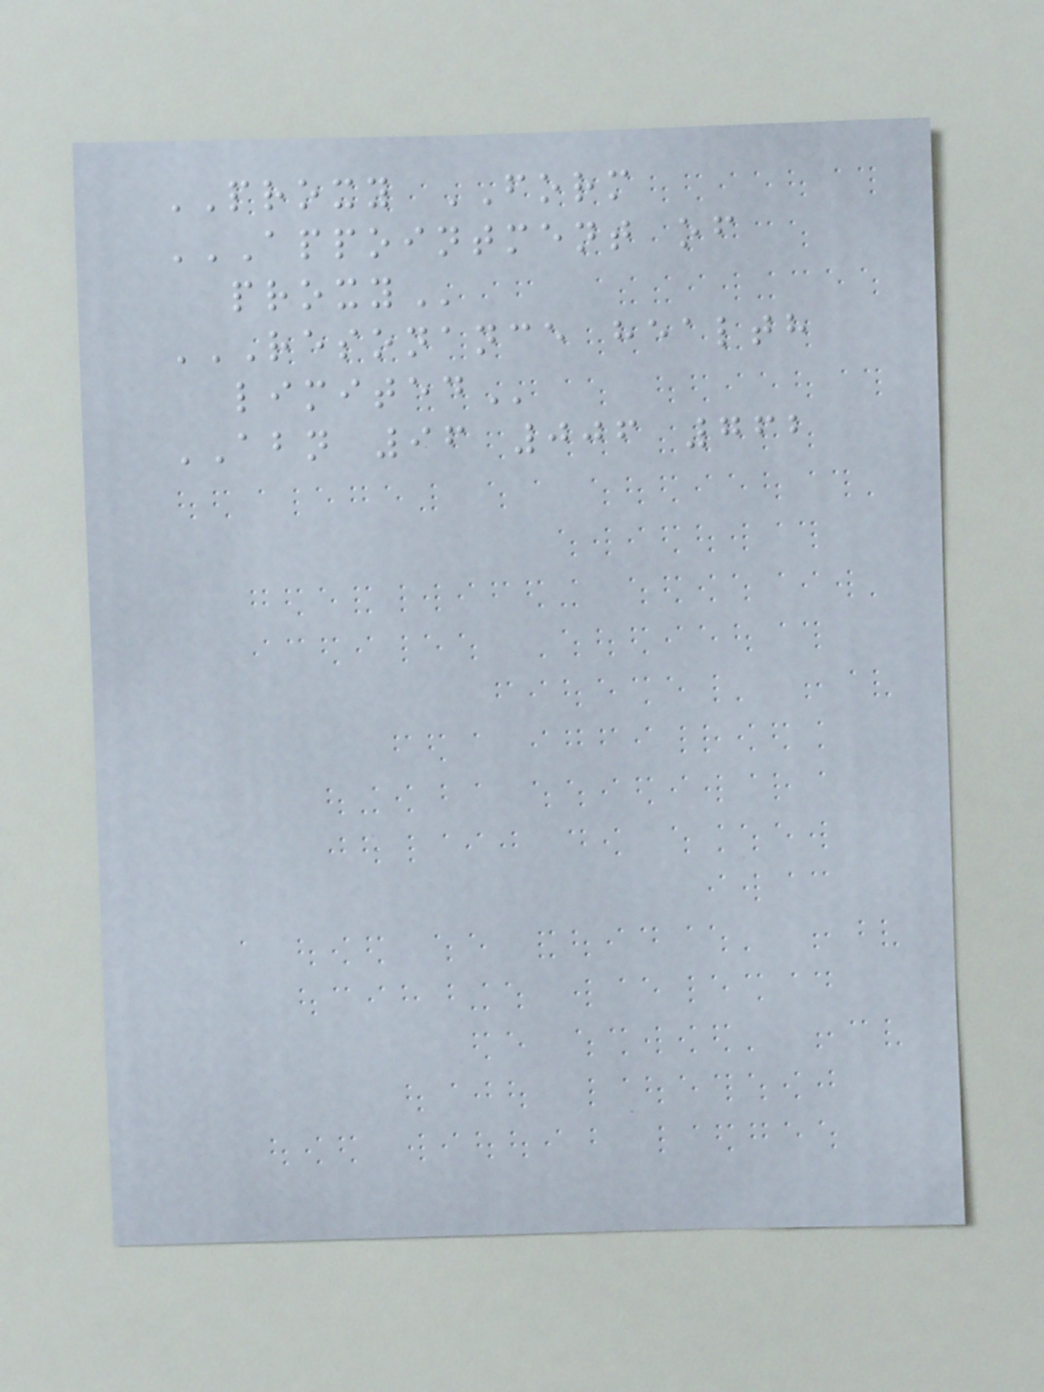PROXY FORM
APPOINTMENT OF
PROXY
RESONANCE HEALTH
LIMITED
ABN 96 006 762
